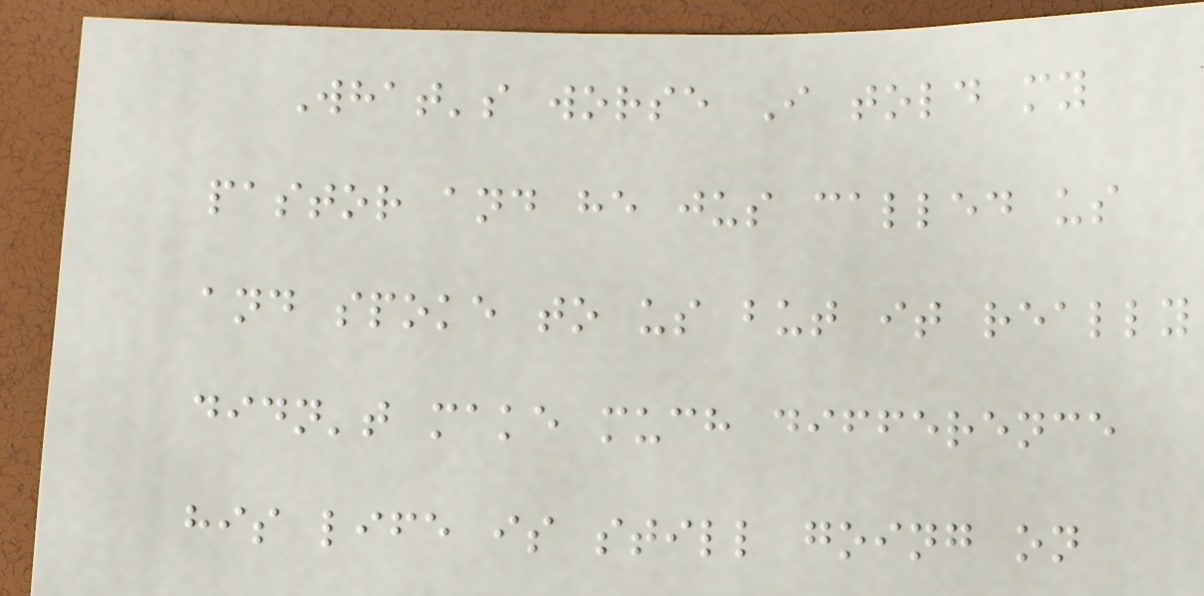What's worse I told my
pastor and he jus called us
and spoke to us but it really
didn't make much difference
his life is still going on
